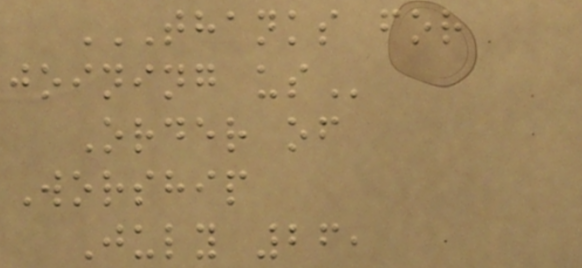THANKS FOR
JOINING US
Order of
Worship
July 26,
